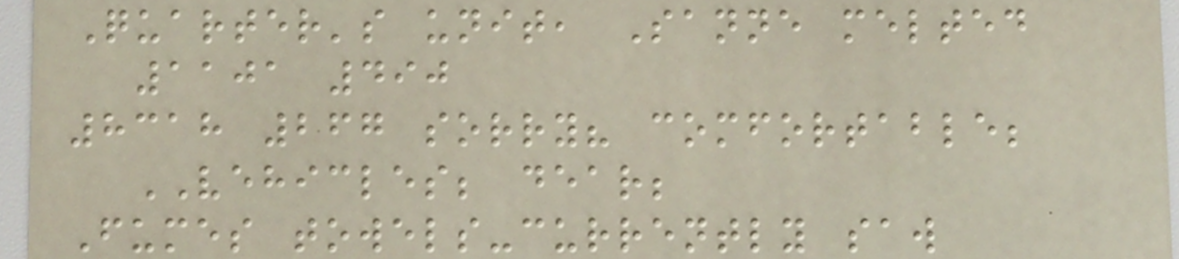Quarter's unit, Sanne melted
1101 490
8318 267 sorry? comfortable;
VEHICLES; dear;
Fumes towels-currently saw
